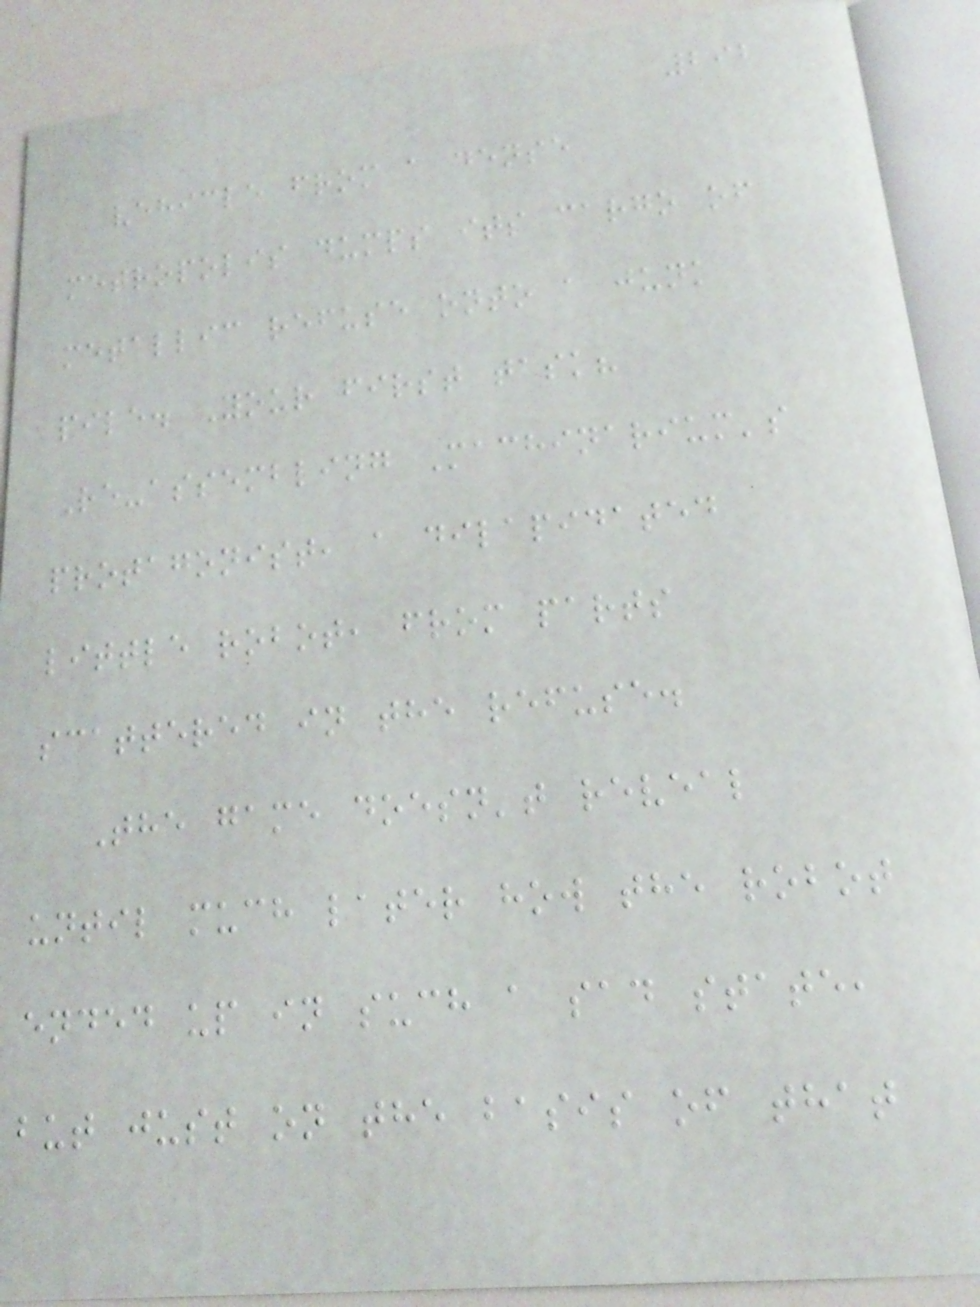292
vehicle from a dense
metropolis dumps its cargo of
metallic refuse onto a junk
pile. Your first task?
Re-assembling Machinarium's
protagonist, a dilapidated
little robot, from parts
scattered in the refuse.
The game doesn't reveal
until much later how the robot
ended up in such a sad state,
but just on the basis of that
